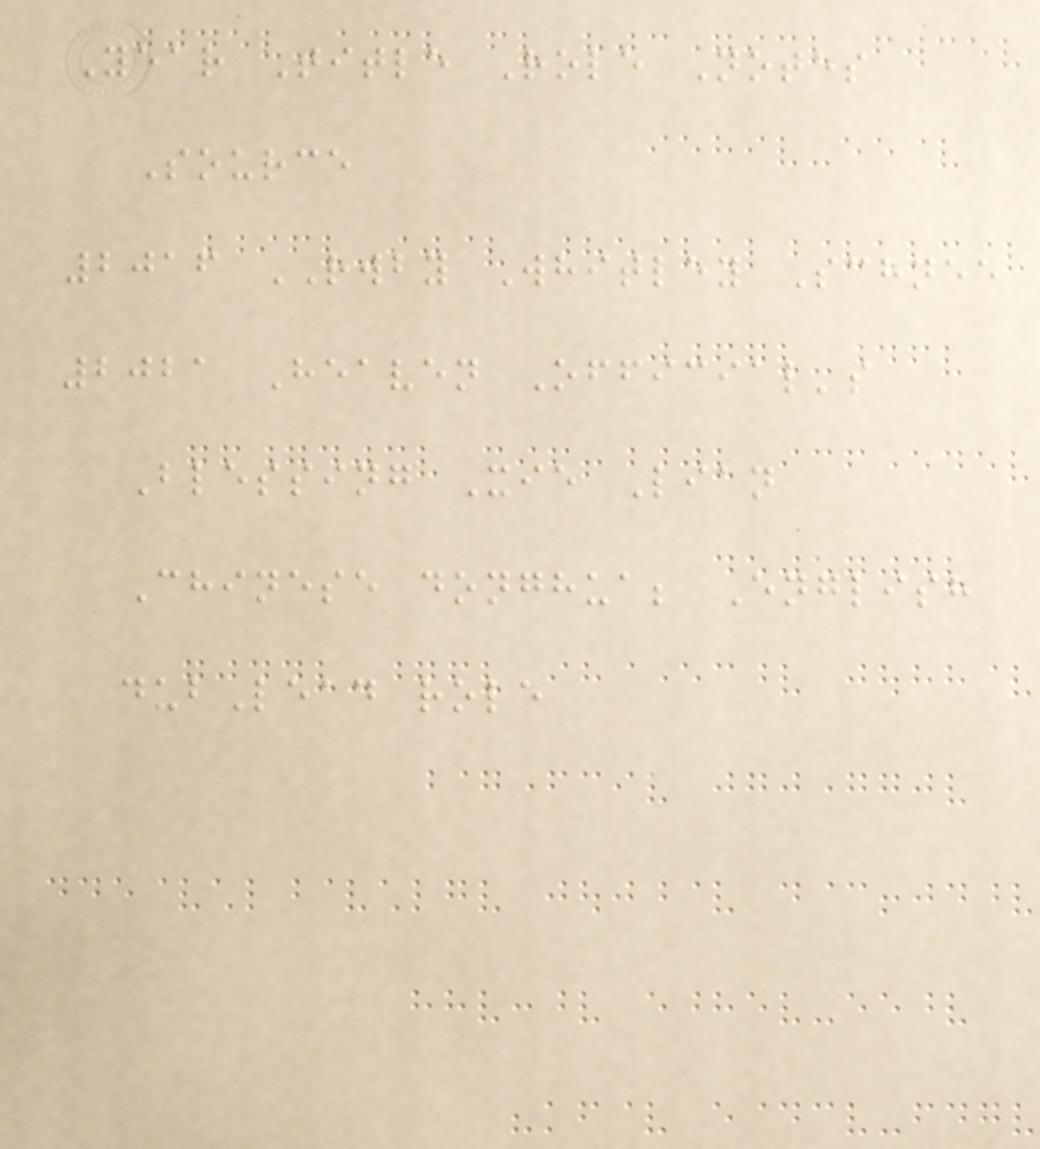Year Title Role Notes
Source
2016 RWBY Whitley Schnee
2021 Heaven Official's
Blessing Xie Lian
Chinese donghua; English
dubLead role
